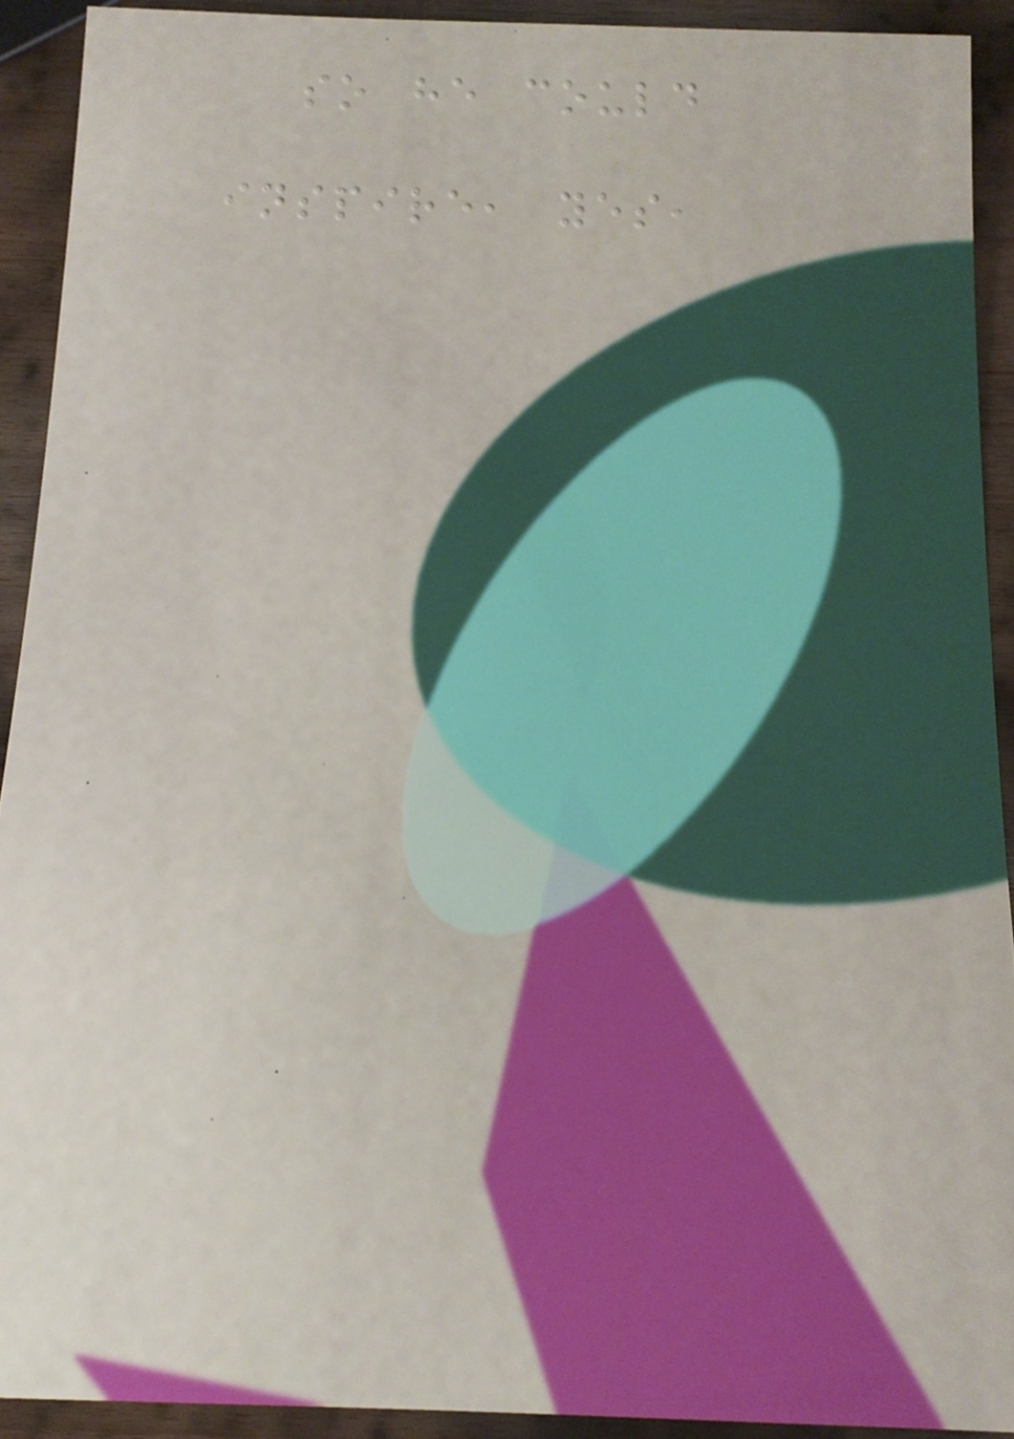so he could
inspire, yes,
